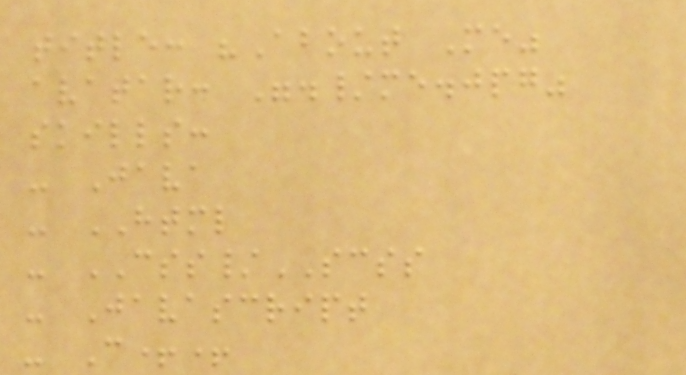title: "About Me"
avatar: "./me.jpg"
skills:
- Java
- HTML
- CSS/SCSS
- Javascript
- C++
